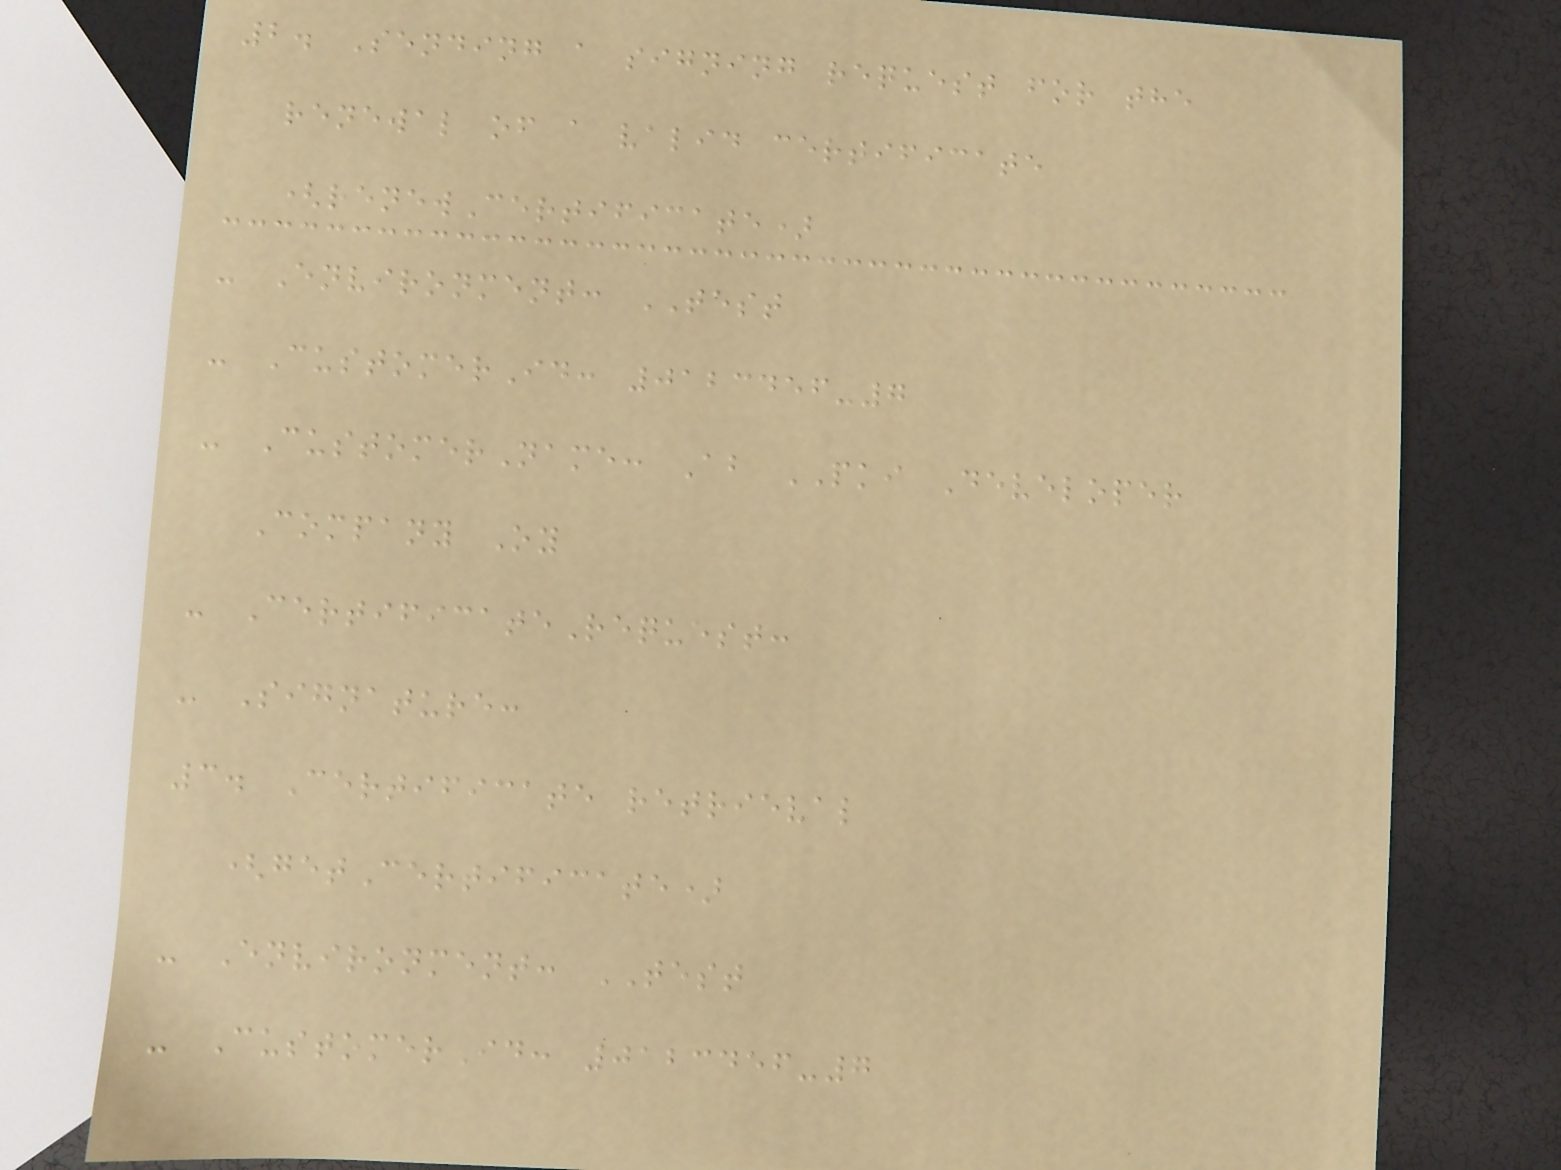2. Sending a signing request for the
renewal of a valid certificate
(renewCertificate)
- Environment: TEST
- CustomerId: 0123456-7
- CustomerName: Ab PKI Developer
Company Oy
- CertificateRequest:
- Signature:
3. Certificate retrieval
(getCertificate)
- Environment: TEST
- CustomerId: 0123456-7
